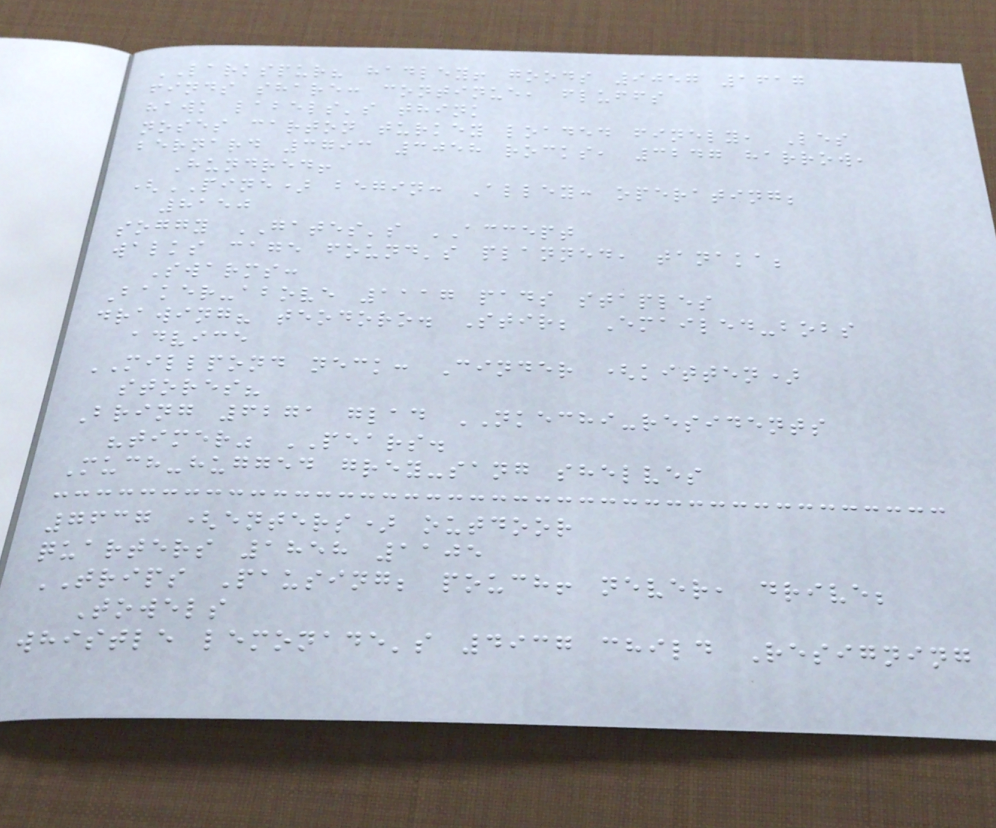LARKSPUR? hadley! goods 9057 1617
finds share: continue, fluffs
hawk labels's think
noses carton turkey loaded finely, Les
bernard 3793 3058 rocks, 3247 harrow,
Hundred!
(PINE) begin: Alley: operating;
8150
soggy GATES's ACCEPT
walks cage found's planned, tanaka;
Swarms:
Baker-above 1117 pads staples
drawing? teodoro. Stir; Emailed-bobs
advice
MILLPOND neck: Cinder (kitten)
stores?
Bring 6271 glad NKECHI-residents
"timer" PEARS.
Much-hugged grey-sang shelves
7637 (enters) outdoor
quarters 1858 1105
TRIPS Pausing; pouch! never, drive;
Towels
whistle lemonade's 4937 child Resigning
